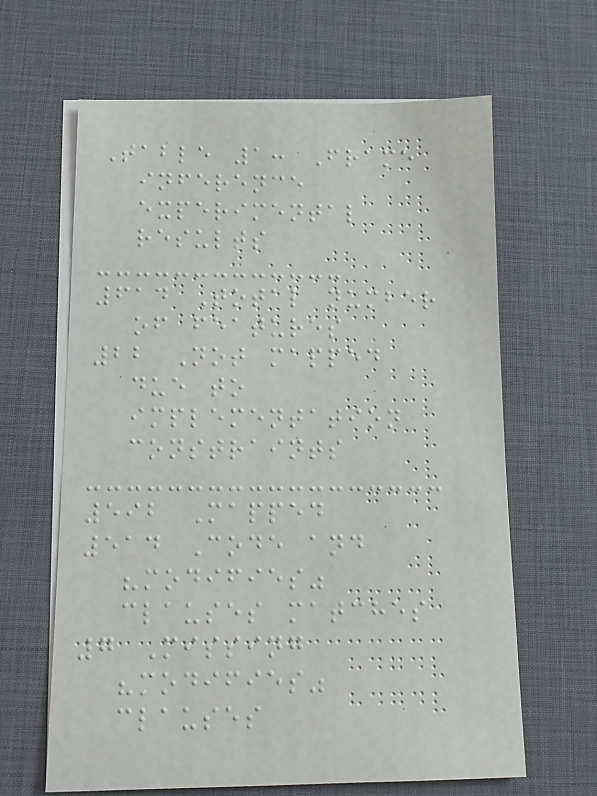Table 1: Frame
inference
experimental
results
614 Total number
of features
22 Not mapped
due to
implementation
constraints
592 Mapped
514 Code and
"modifies"
clauses matches
7 Missing
"modifies"
clauses
